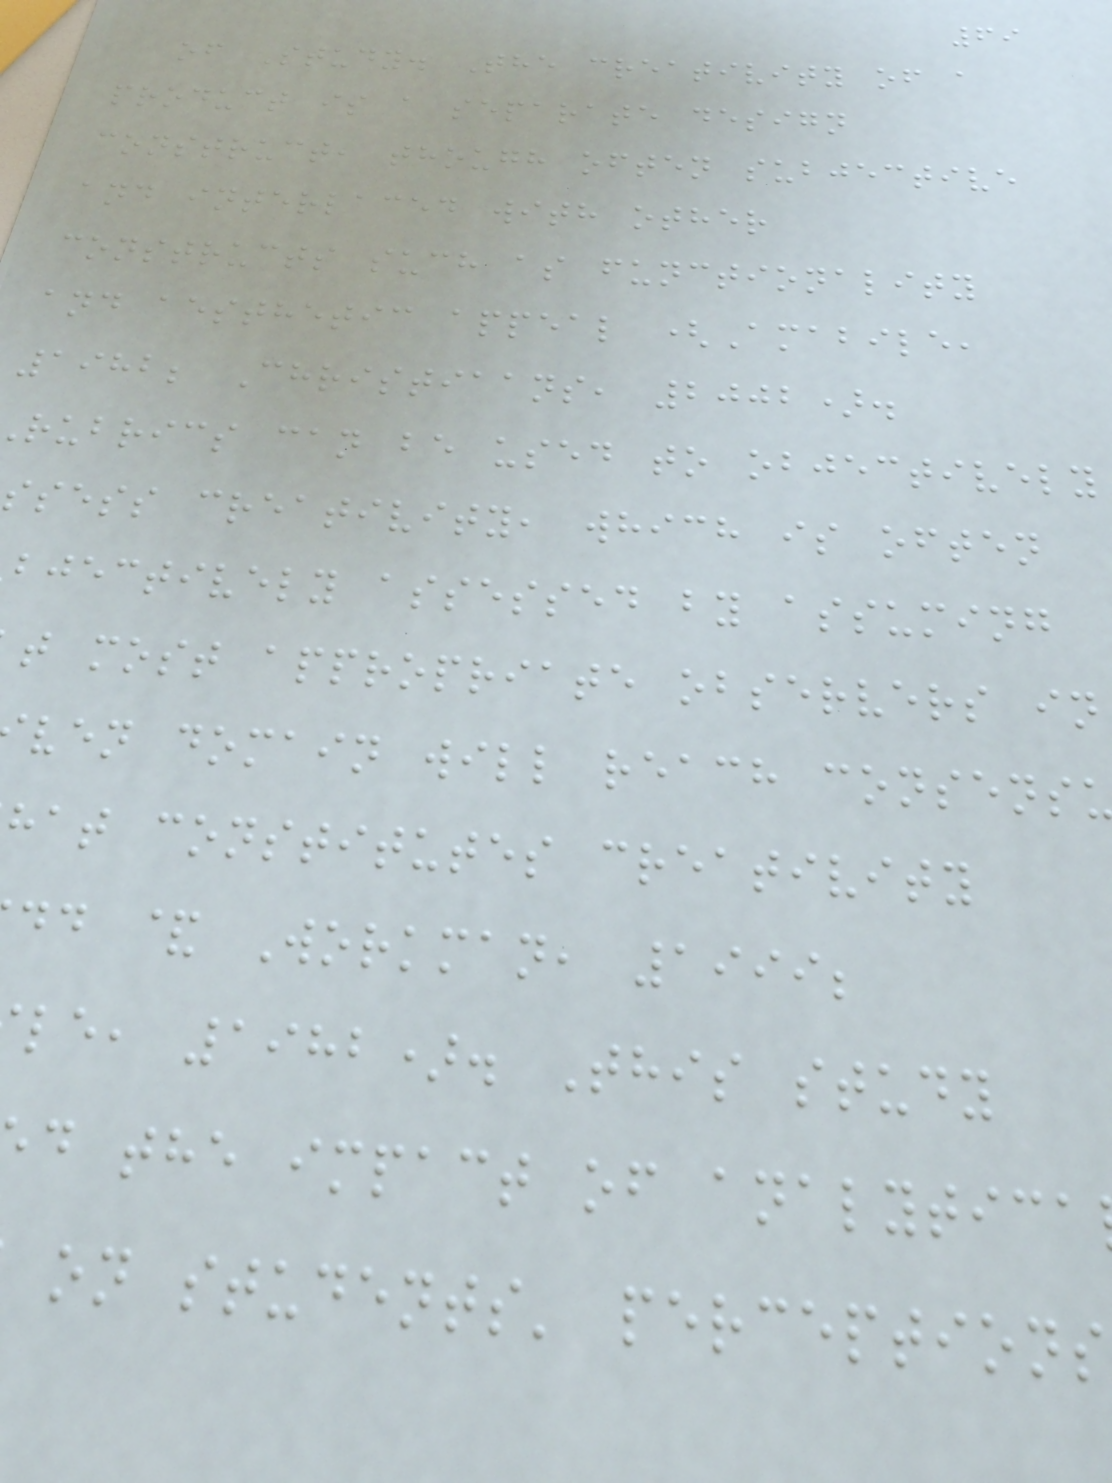69
of Study. The creativity of a
product is a separate design
construct, though often subjective
and interlaced with other
constructs such as functionality
and aesthetic appeal (Amabile,
1982; Christiaans, 2002).
rubrics can be used to objectively
ssess creativity, which is often
bjectively assessed by assuming
t most appropriate observers in
ven domain will reach consens
hat constitutes creativity
dd & Workman, 1999;
le, 1982). This study
d the impact of analytica
on students' perceptions
